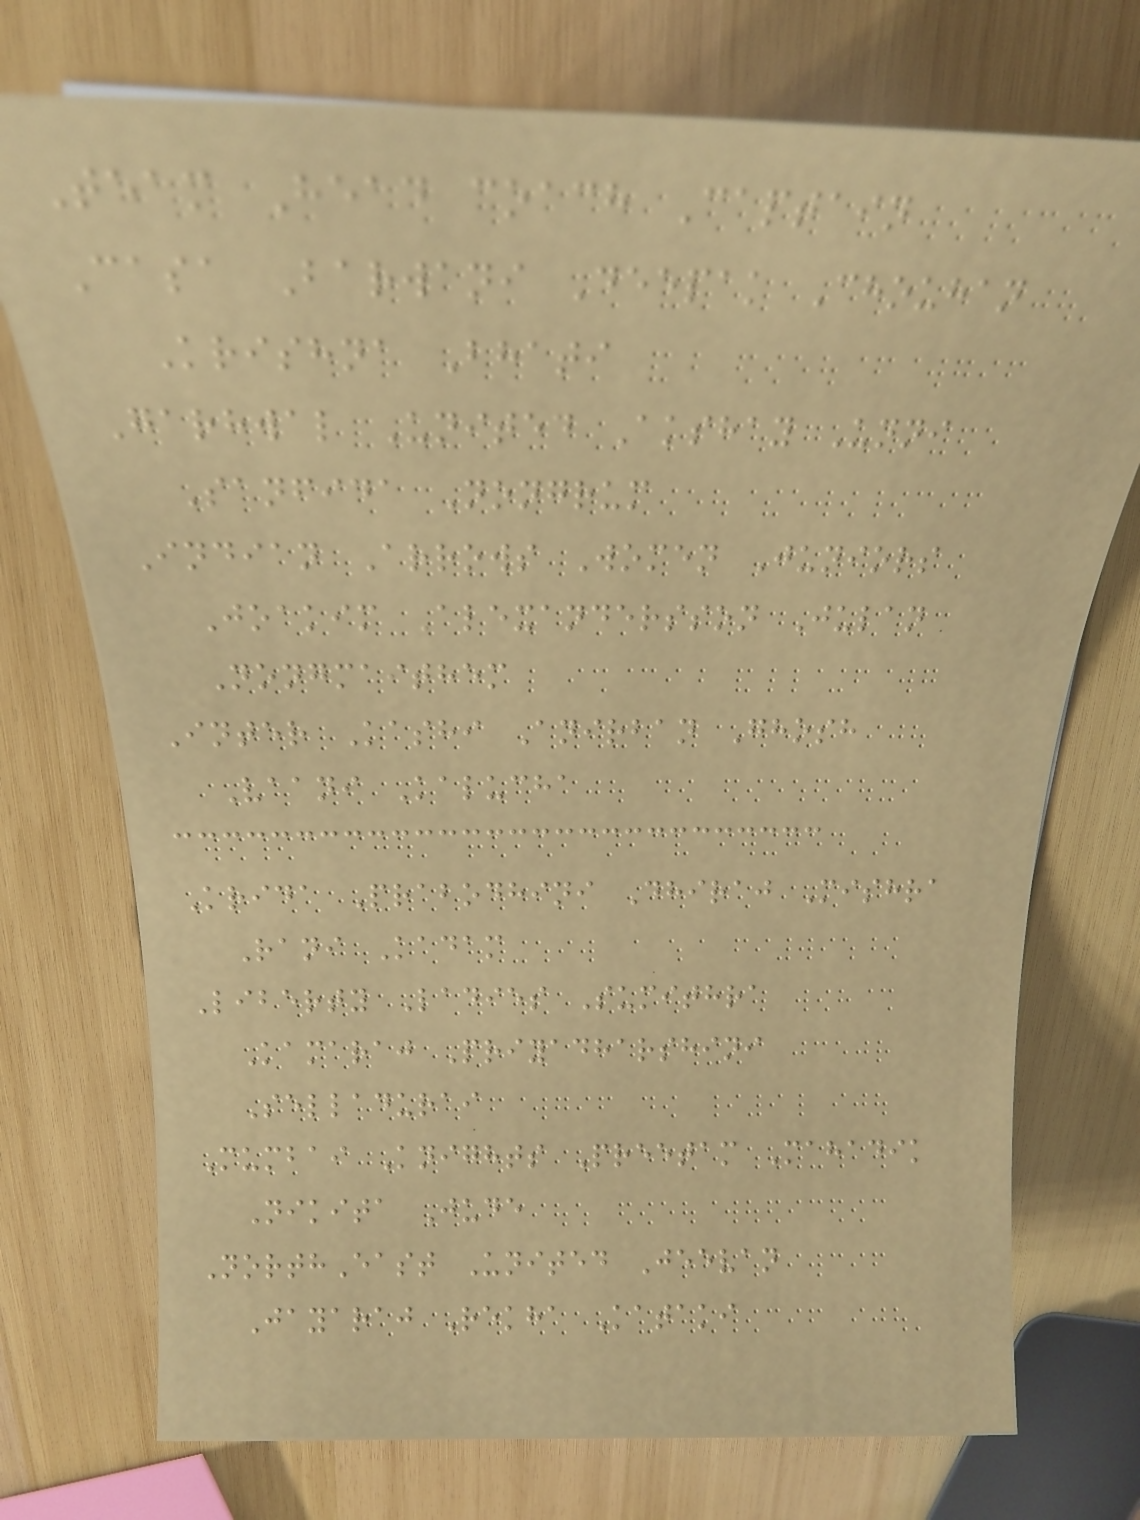Team Head coach Captain
Casa Barwani Deepak Chouhan
Krishna Bhati
Garhwal United Akshay Unni
Sanfida Nongrum
Indian Arrows Women Juniors
Joakim Alexandersson Julan
Nongmaithem
Inter Kashi Anirban Ghosh
Vaani Kalucha
Krida Prabodhini Dhiraj Mishra
Rani Kadam
Liberty Ladies Sumithra
Kamaraj Priyadharshini
Selladurai
Mumbai Knights Preetam Mahadik
Nikita Jude
NorthEast United Jeevan
Jayaraj Rekha Kataki
